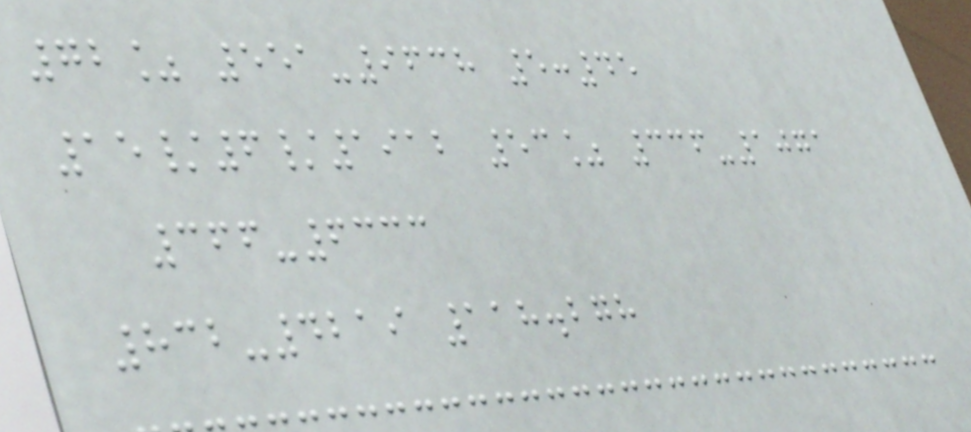72% 551-9638 5:45
15/6/1912 53% 336-1071
366-6333
832-4219 118.278
